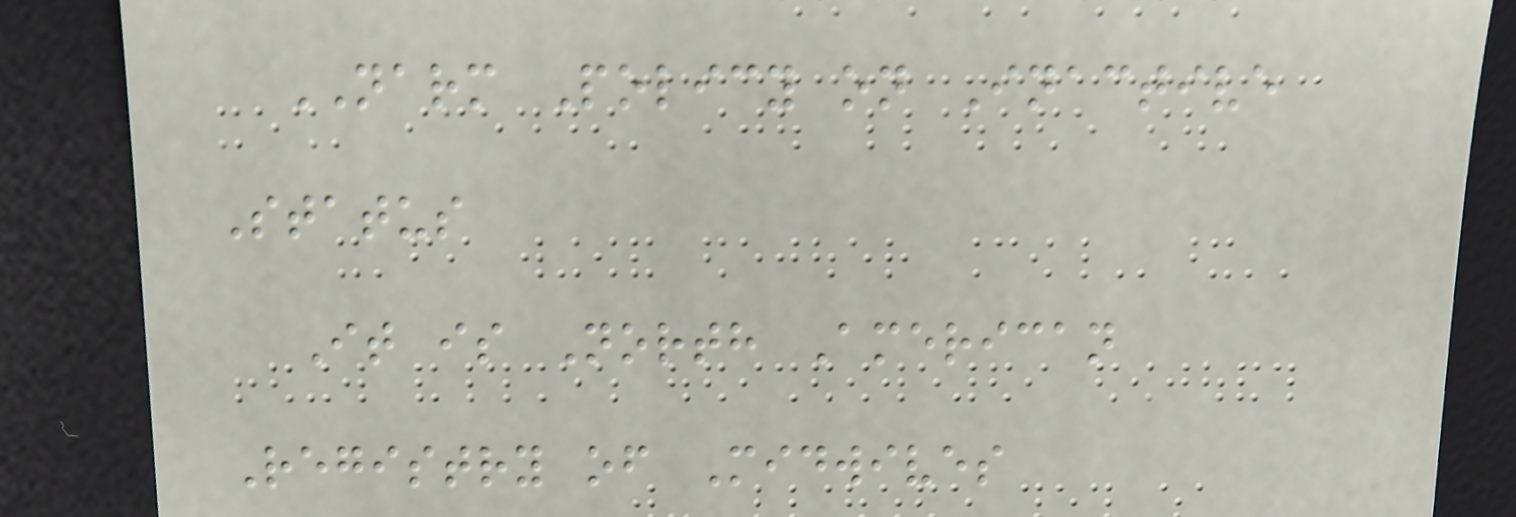NARM Policy on Inactive
Status
It is North American
Registry of Midwives
